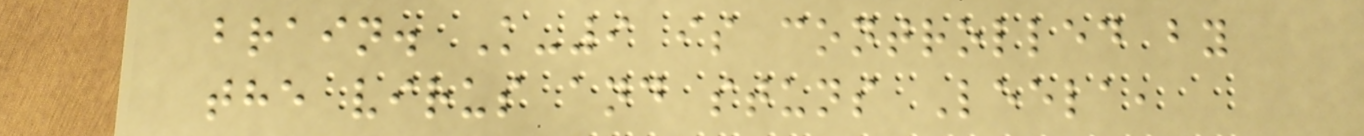brain. K-9 is controlled by
the virus and stuns Leela,
